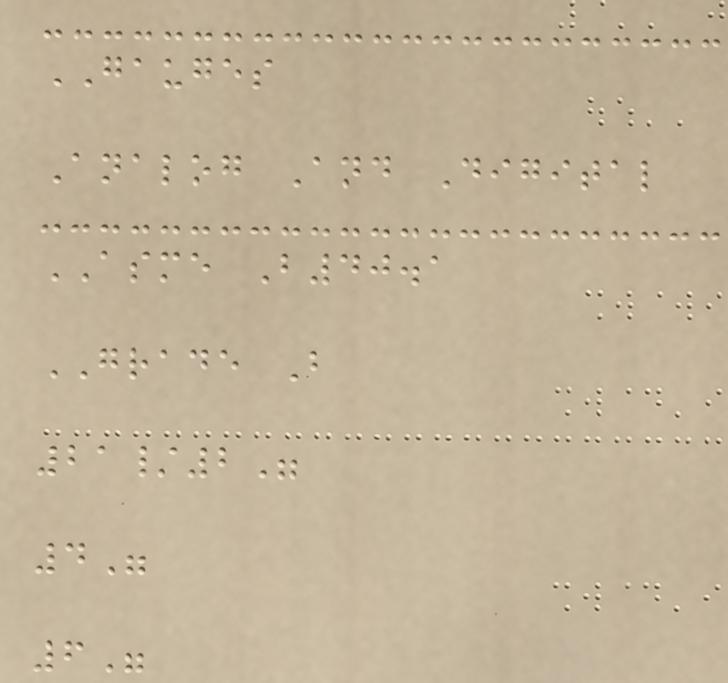GAUGES
Analog And Digital
ASME B40.1
GRADE B
21/2"
4"
6"
